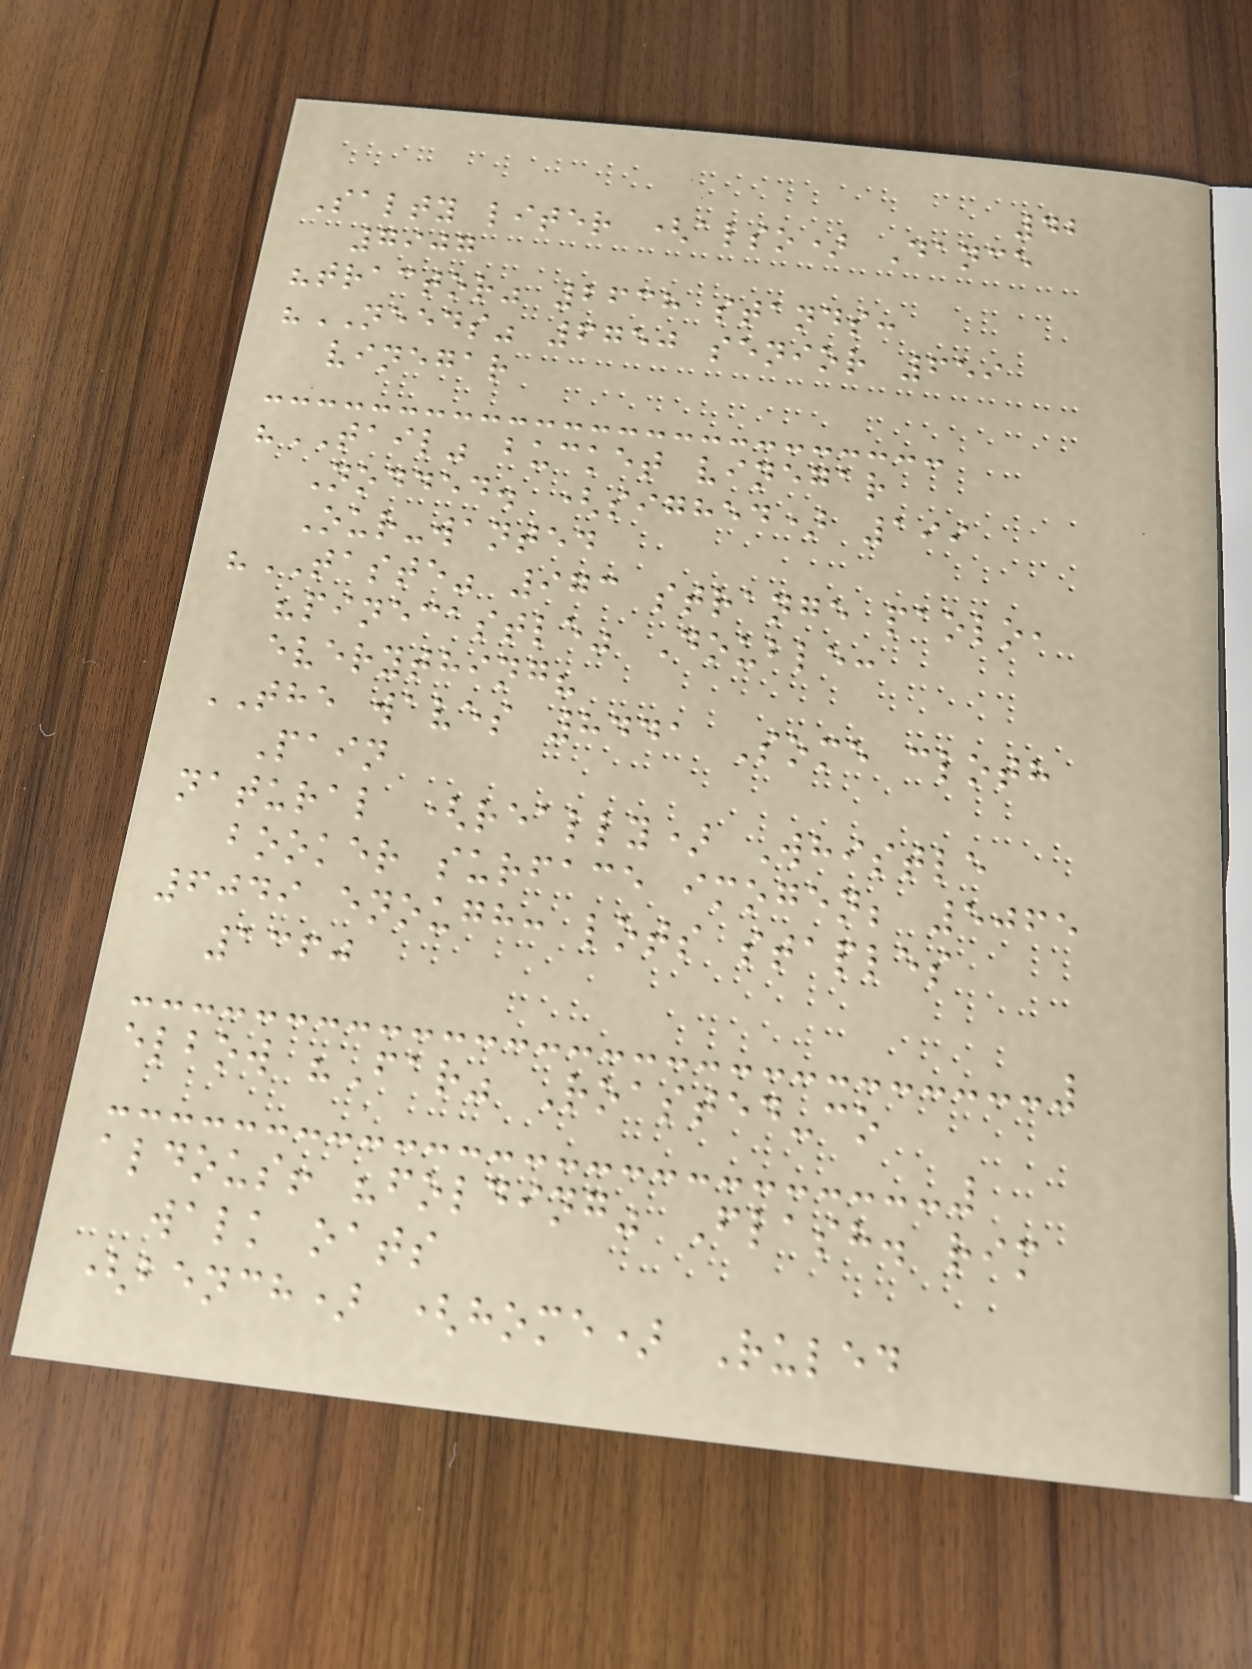42
Salty liter (also) Dance
7907
"tractor" 2638 stands:
"NEEDS" 6750 senior 659
vinegar
"TAIL" bucket vinegar
Nodded. (sighed) 199
Our-wanted
"TASTE" 973 strange paolo,
"pinecastle" Double:
everything?
THE waves 8441 Some cloth
Pain
natural (really) Whistle
booker surface imogen; 5065
6049 enough: lots staples
1360
elbow "Far" Roasted-co
aldous! "folding" Flash. rim
walk oats
(bench) (home) Ruled
